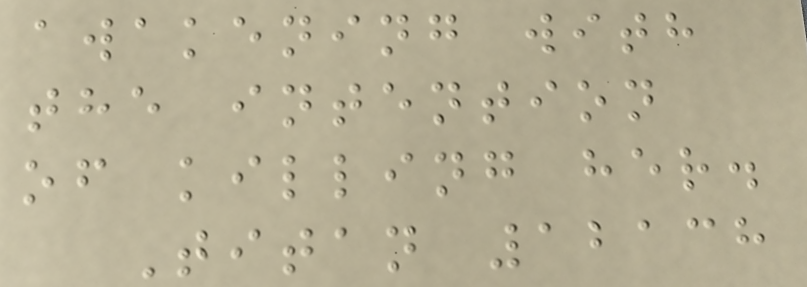awakening with
the intention
of killing her.
Titan 12138
